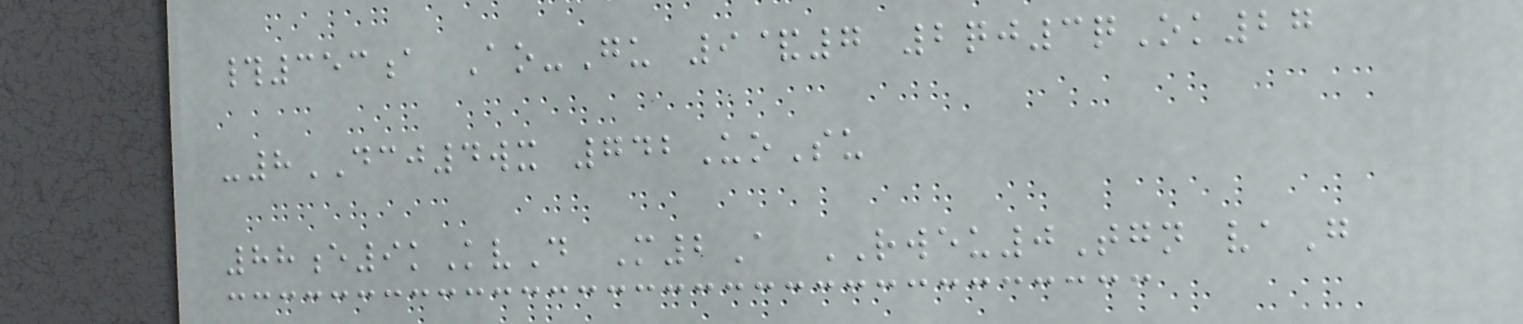#353a Ao-Gu 9&7 2qj3qOk27
-8DCJ4wx 742UoSu
88e9kKvD M2A RWEU0Tgn vaG
